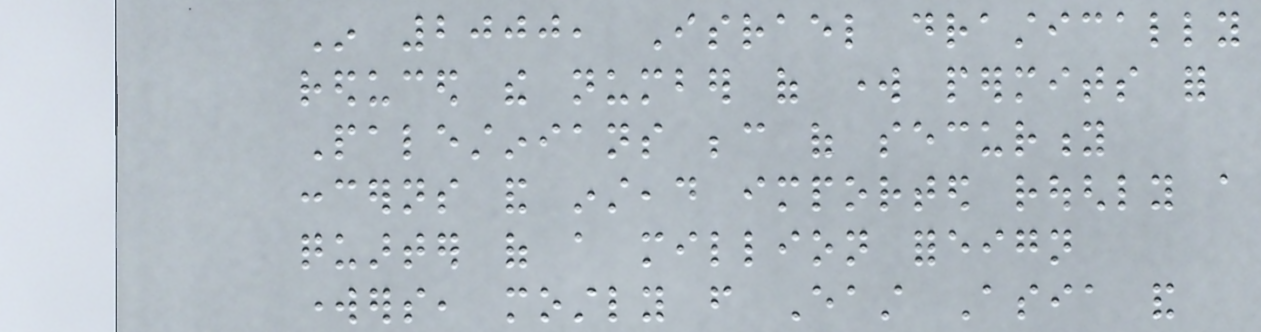In 2000, Israel drastically
reduced the number of work permits for
Palestinians because of security
concerns and instead imported roughly a
quarter of a million foreign
workers, mostly from East Asia and
